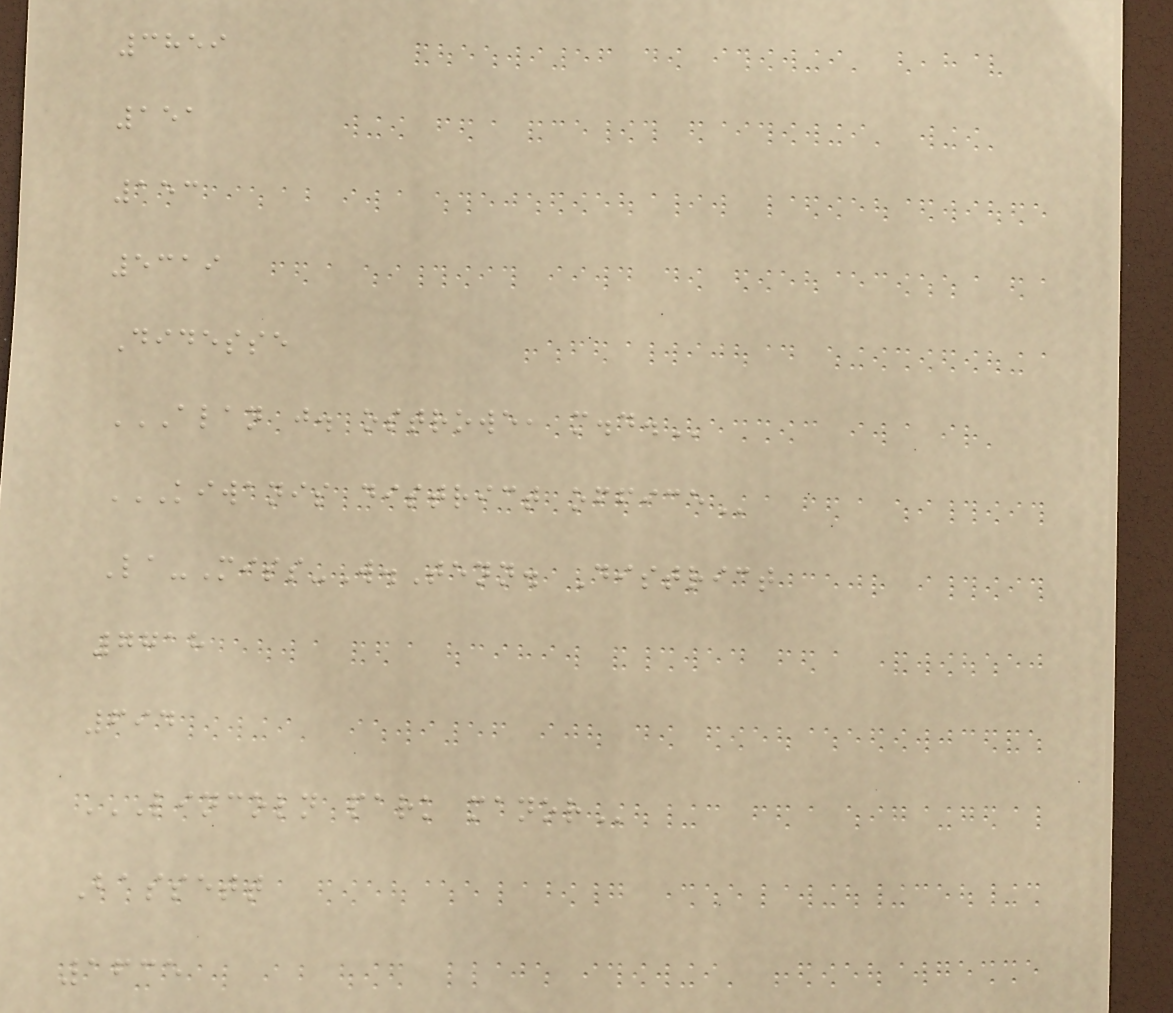3859
151
153
5319
Didesse
ALAN J. OSTROWE, M.D.
KIWANIS DISTRICT OFFICE
La-Miss-W.Tenn. District
7718
694
LINCOLN PARK MANOR
Bassett
1635
